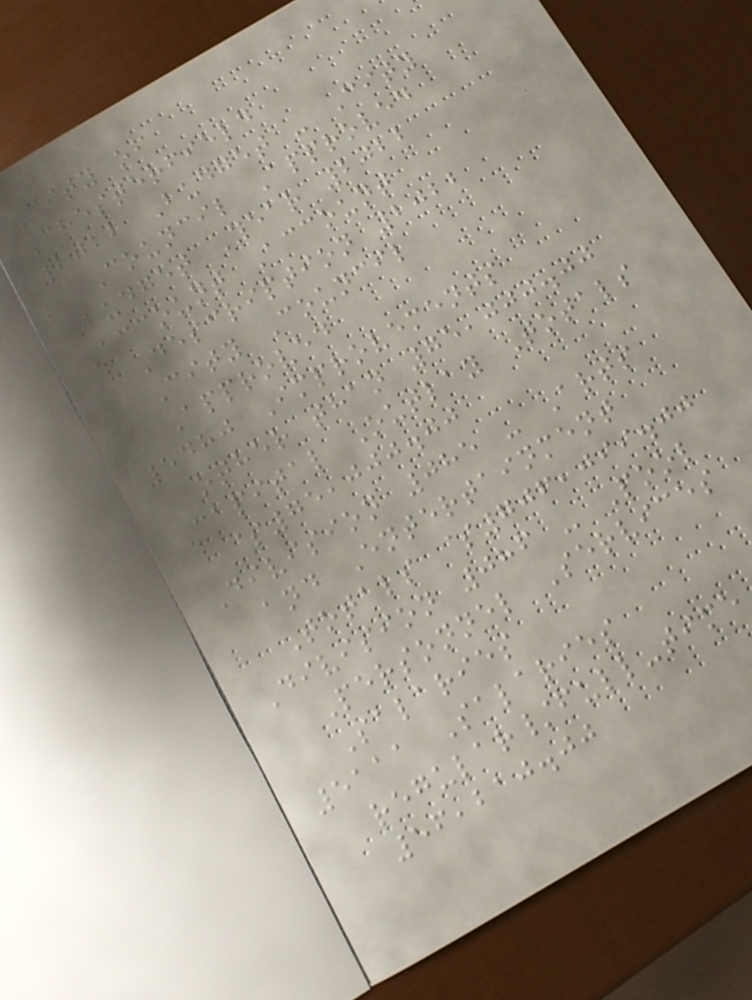City of
Chesterfield
2022 Budget - City
Council Approved
Budget Year 2022
Account Account
Description 2022
City Council
Approved
5480 Improvements
other than 75,000.00
Capital Outlay Totals
$75,000.00
Division 085 - Arts
and Entertainment
Totals $706,099.00
Division 086 - Pool
Personnel Services
Salaries
5111 Salaries
regular/full-time
56,210.00
